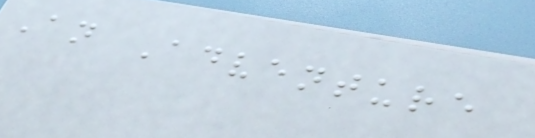An Adventure
